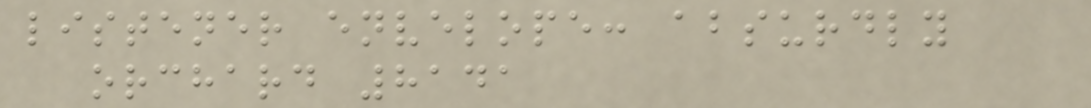listener envelope: absurdly
orchard 8141
